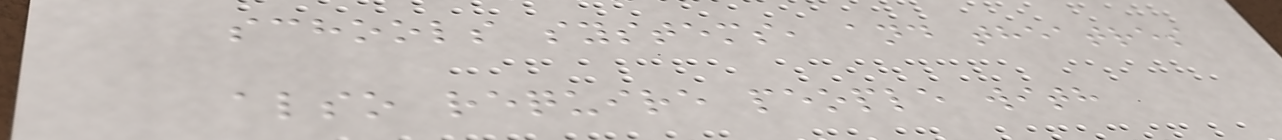schools systems, and theatres
also require people with
